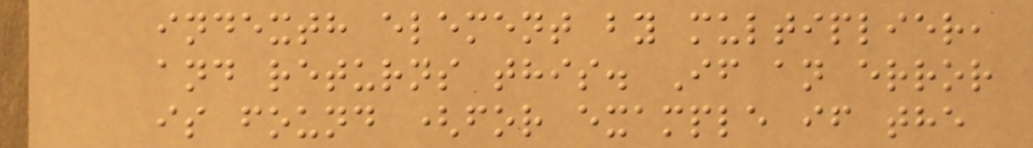indexth element by multiplier,
and returns this. If an error
is found (for example if the
